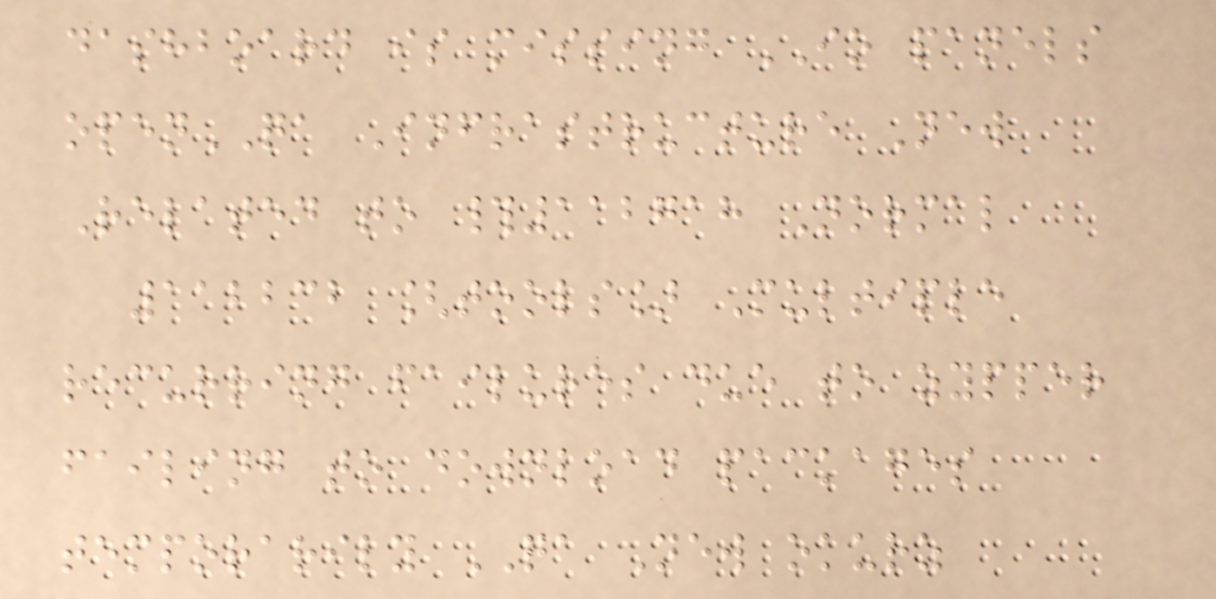dashboard is missing IO panels
openQA Infrastructure New
Related to #112718 Normal
112232 [tools] Multiple
recurring failures due to zypper
failing to download packages
temporarily QA New okurz
